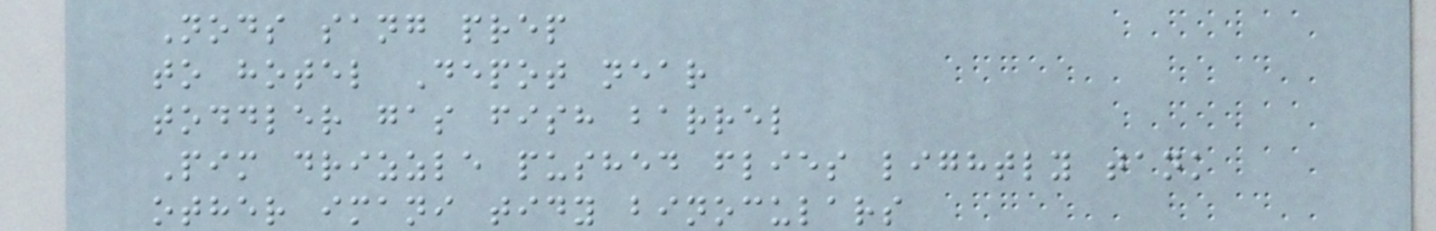Nods sang prep
to hotel Depot near
toddler gas fish barrel
Pim drizzle pushed flies lightly tank
other imani tidy binoculars
